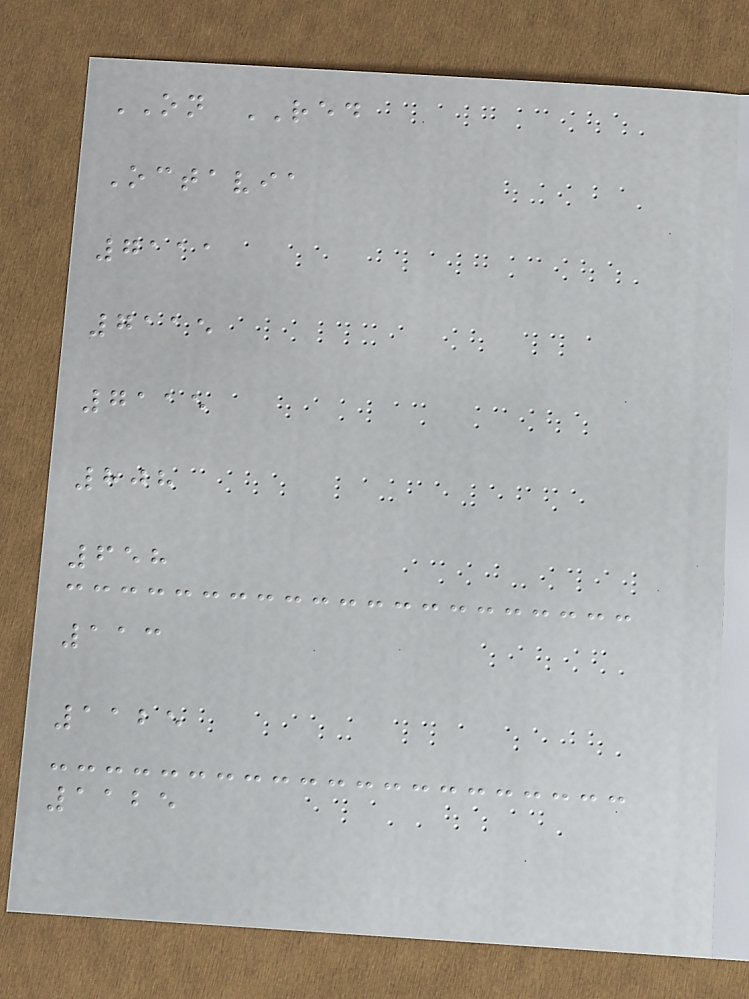ON RED
Octavia
7111
7115
7115
808
658
113
1125
1125
